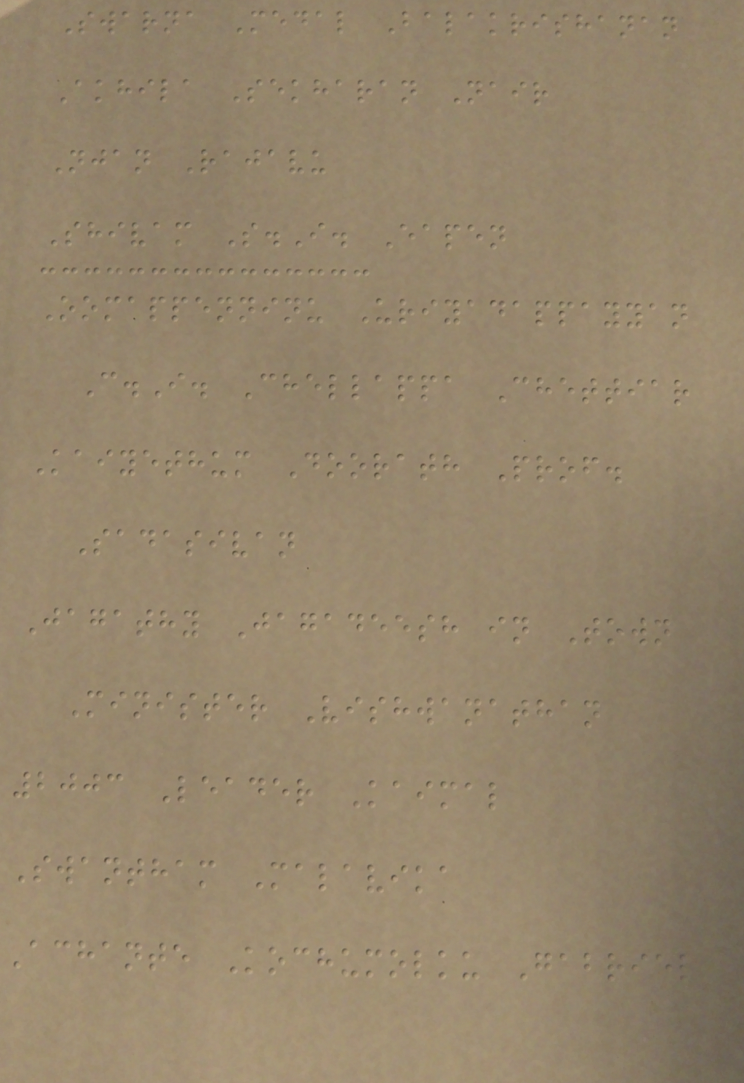Swarna Medal Balakrishanan
Akhila Sekharan Nair
Njan Rajavu
Shivam S.I. Eapen
Oomappenninu Uriyadappayyan
C.I. Chellappa Chettiar
Kaiyethum Doorath Prof.
Sadasivan
Jagathy Jagadeesh in Town
Minister Vishwanathan
2003 Leader Kaimal
Swantham Malavika
Achante Kochumolku Gabriel
